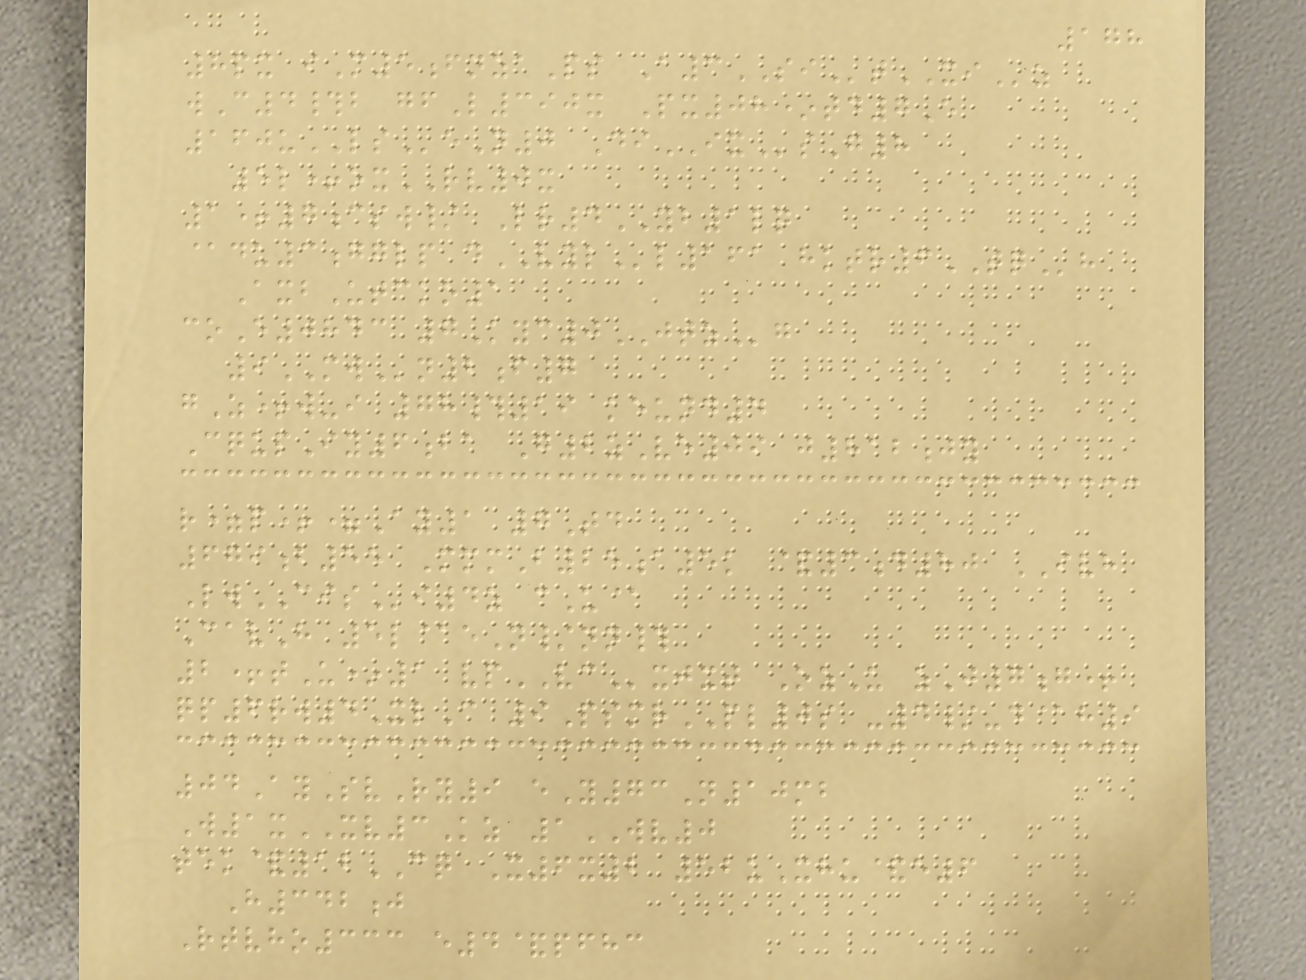178
8px iM5fnzaPs A3SItXIz
wC4#b gfL390x Px08*td7E
160uLSeN0 DiIXsG8
5l+oxRV0x
1+7csw/ Lr4YB1lq
@du3gglp dVYLl161 hktr6TQh
AxbUtcko1
coE0843 7Kyc0JTZg
9MWn2f7
gZ+w-i 78#19 keund4
CqupIy6ba G2zVe09 j812jy
r=p+=Ay1 7Td
679b55 MmmB25a5k &3d80 IVH
LwCISi4z cU@
CavH 5l@eN/nn#
2+tU*1 vpVCxjxt OzU zJ7g+
qp6rw4XlC 9PsmrPL0s -4/-d@h9
04AySvRy9 eY73N10mb
W1xXV3Kz 1WV0
tek&12CQ X6x2 52uXhu&e6
H342j
Rtvho333 e4&pfhc
